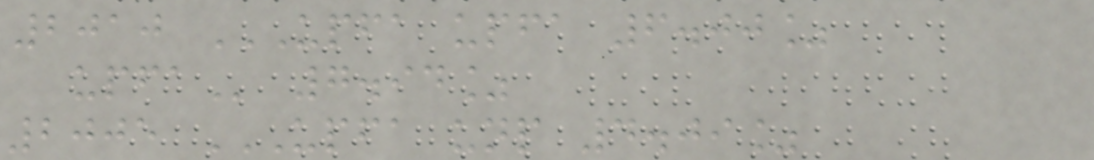2010 UPFA UPFA 6.00%
UPFA 7.94%
2005 UPFA UNP 4.09%
